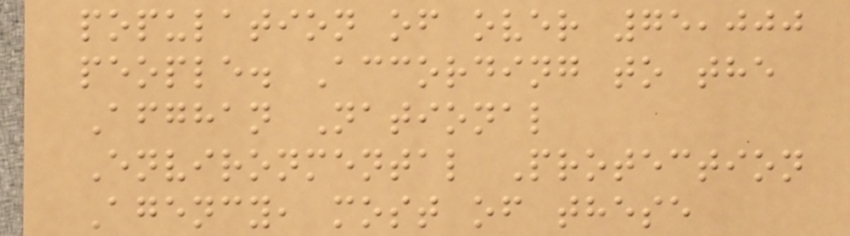population of over 75,000
people. According to the
Afghan National
Environmental Protection
Agency, most of these
